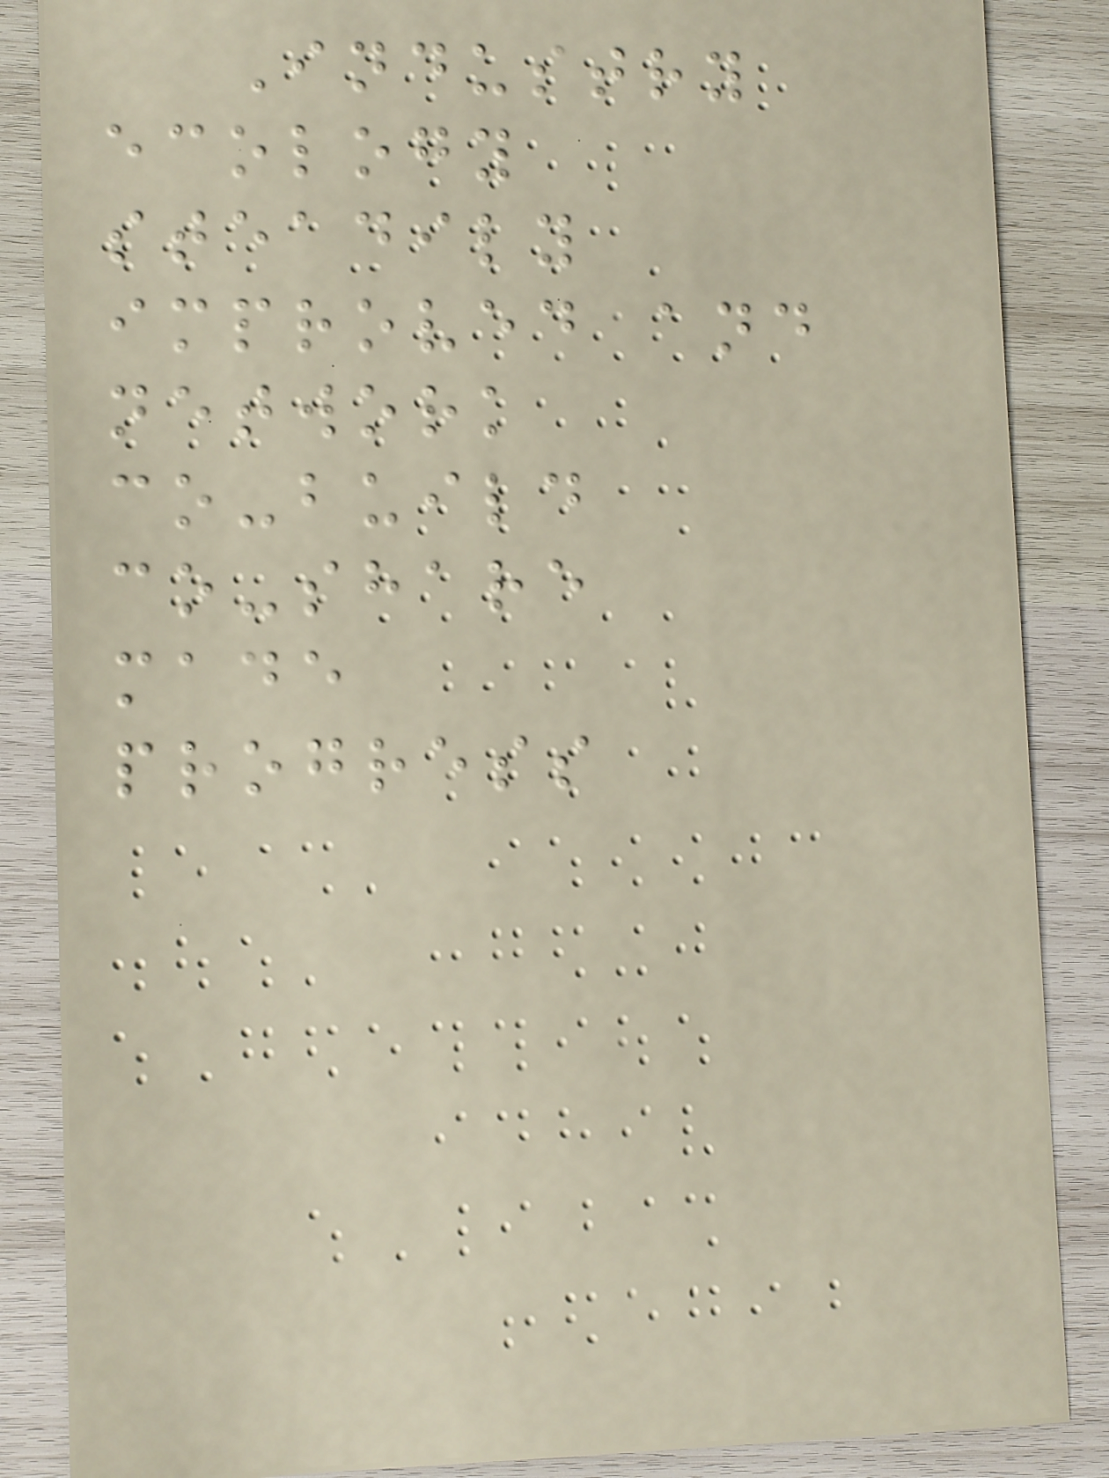Industry
ecology
steadily
improved and
network
co-build
co-share
made
progress
